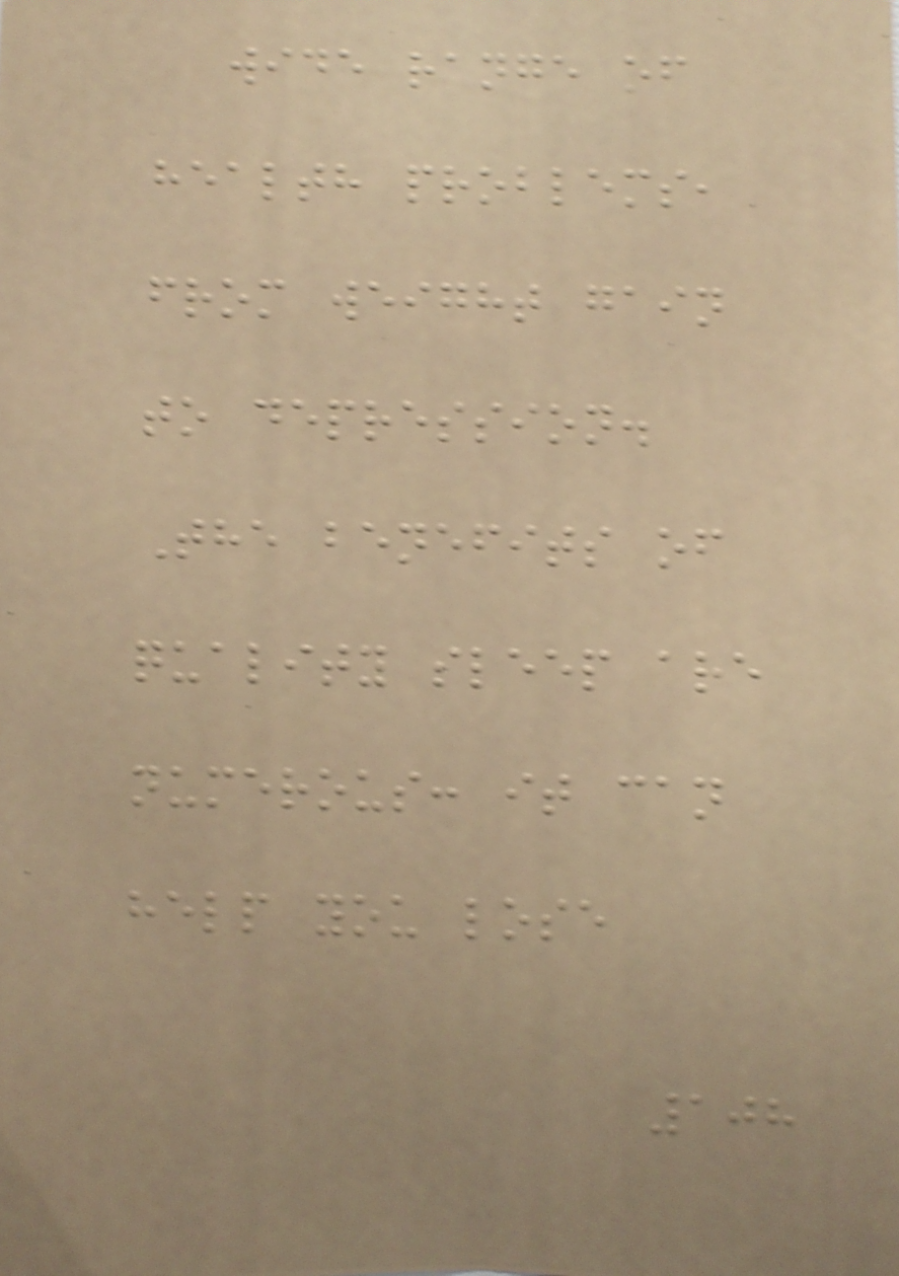wide range of
health problems,
from weight gain
to depression.
The benefits of
quality sleep are
numerous: it can
help you lose
108
